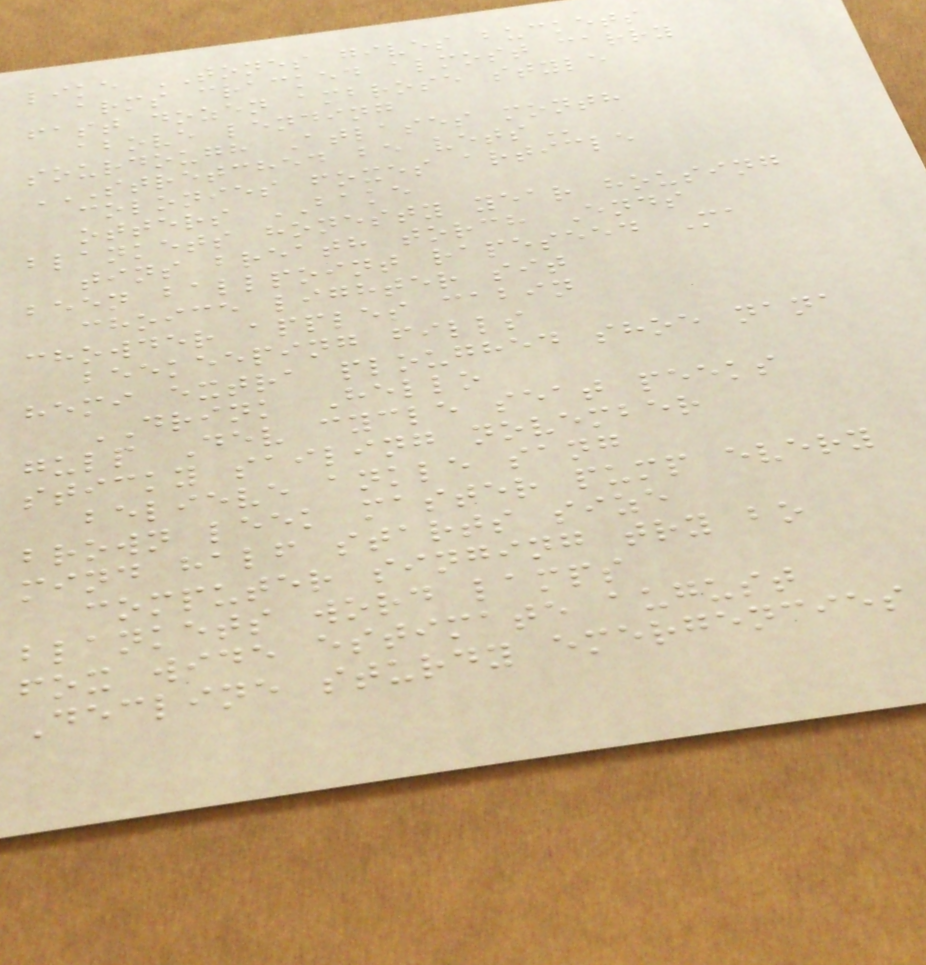like TONES gives buckets
arms cracked almost carry
fast dozen ambrose style
above lending
sourdough Atlases month
STRETCHED BE VETS
colonies foxes article
otters BAKE
blankets honesty year housing
tins breath torch Ends
been ballpoint rapeseed Ma
choice lighter sit
chowder apples cabin
beekeeping fills
hemi extra ploughed shoe nana
DRINK Hello
gulp Dev cycle seat peeks
sticky sailing november
believe ankle sang
brown leek master pump every
mind half starts size
computer singing try bo
blankets word lamps
fox wide estimate august
Decline sturdy emergencies
